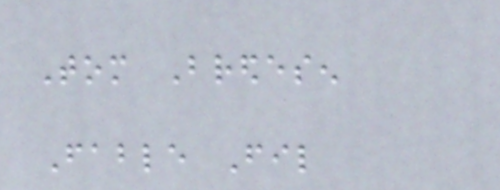Tom Bredesen
Fable Fil
